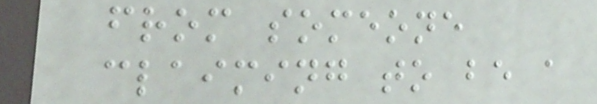from someone
claiming to be a
